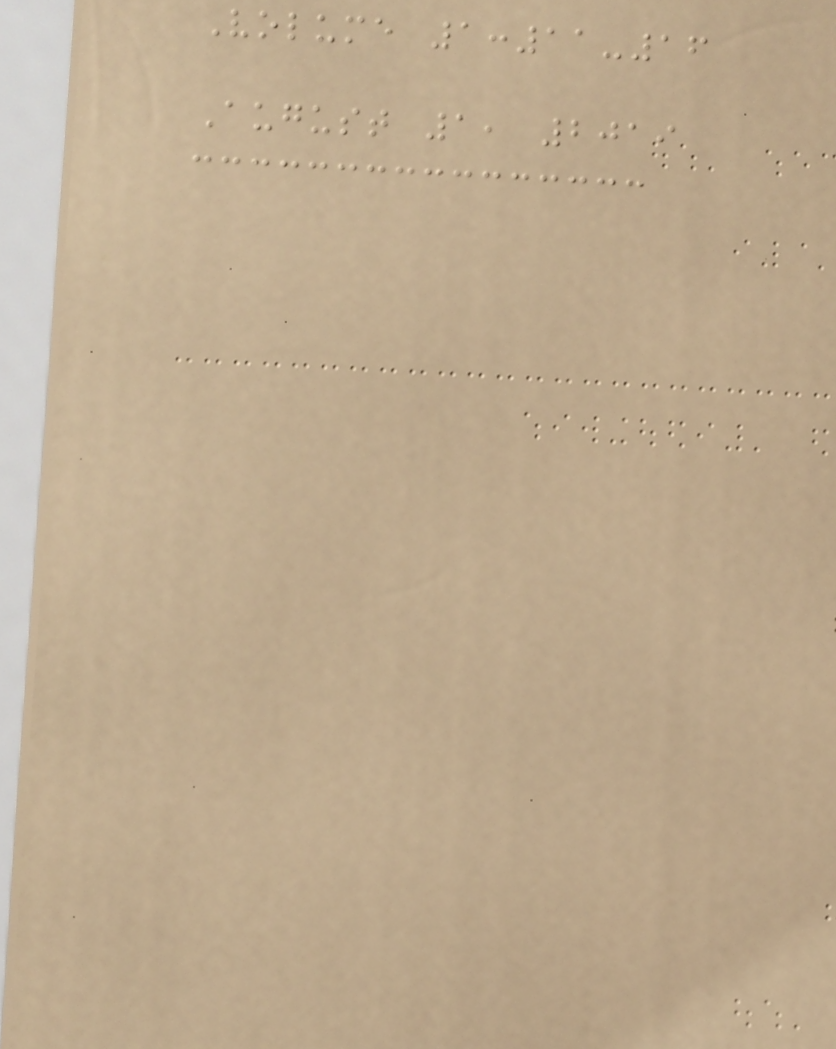Volume 1:11-16
August 1, 2019
